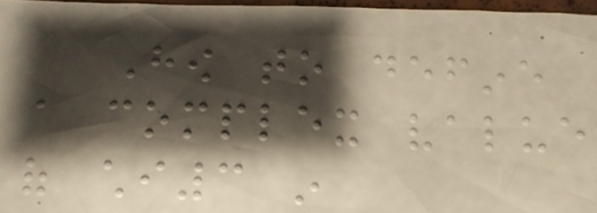How to define
a complex value
of chi3 in
